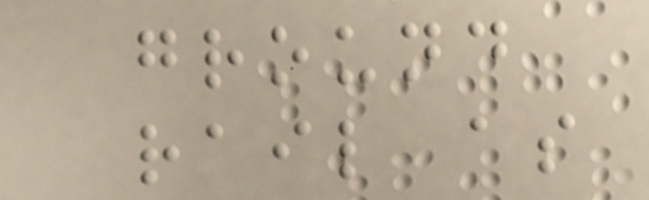ground
rail as
